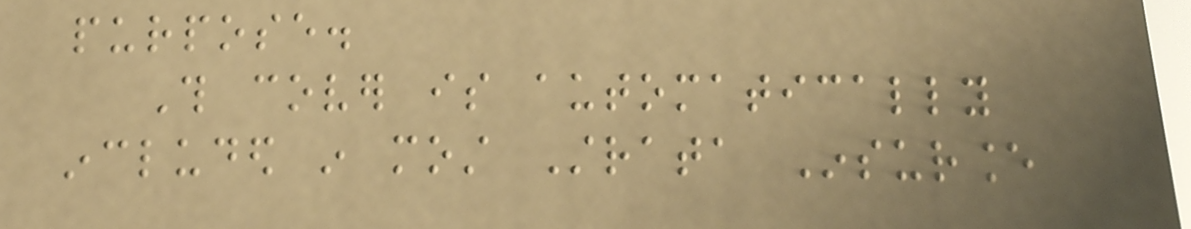purpose.
This cover is automatically
included in most Strata Insurance
